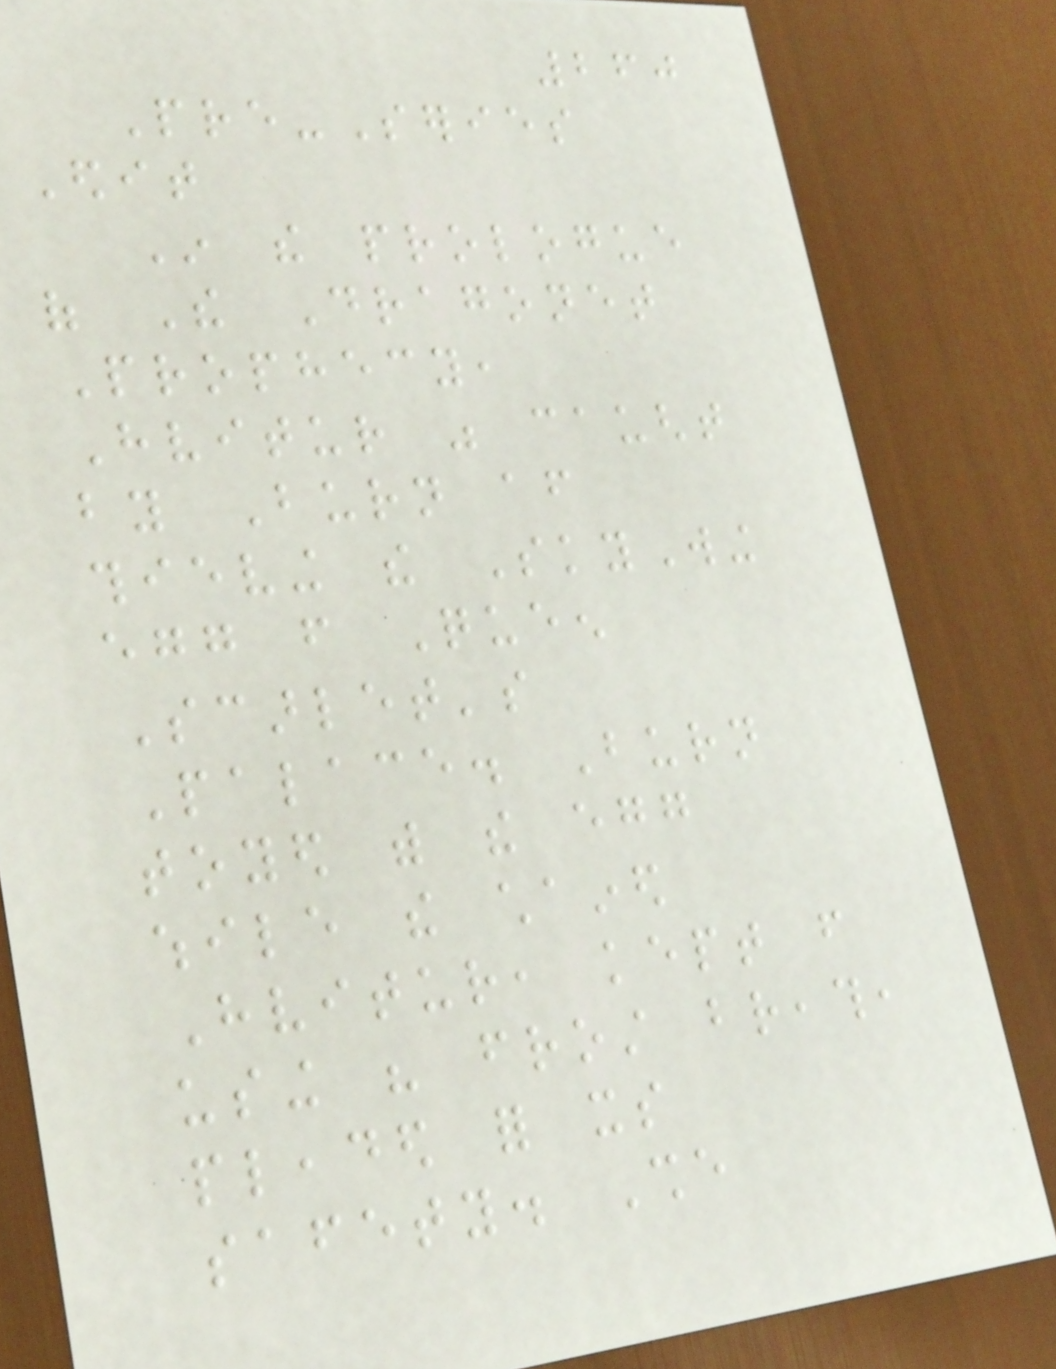260
Pre-Series
Edit
In the prologue
of The Dragonet
Prophecy,
Hvitur was caught
by Burn after
thieving the SkyWing
egg from Queen
Scarlet's
Palace. Burn
toyed with the egg
while the chained
Hvitur, kept from
using his frost breath,
pleaded for its
safety. She
